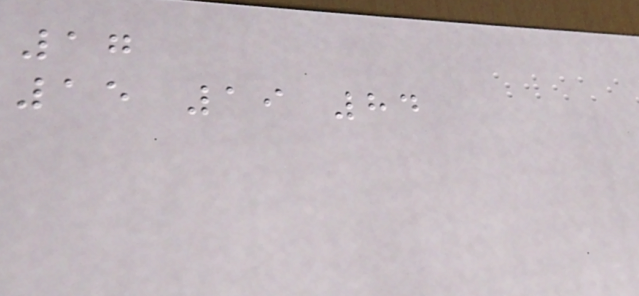17
15 19 84
